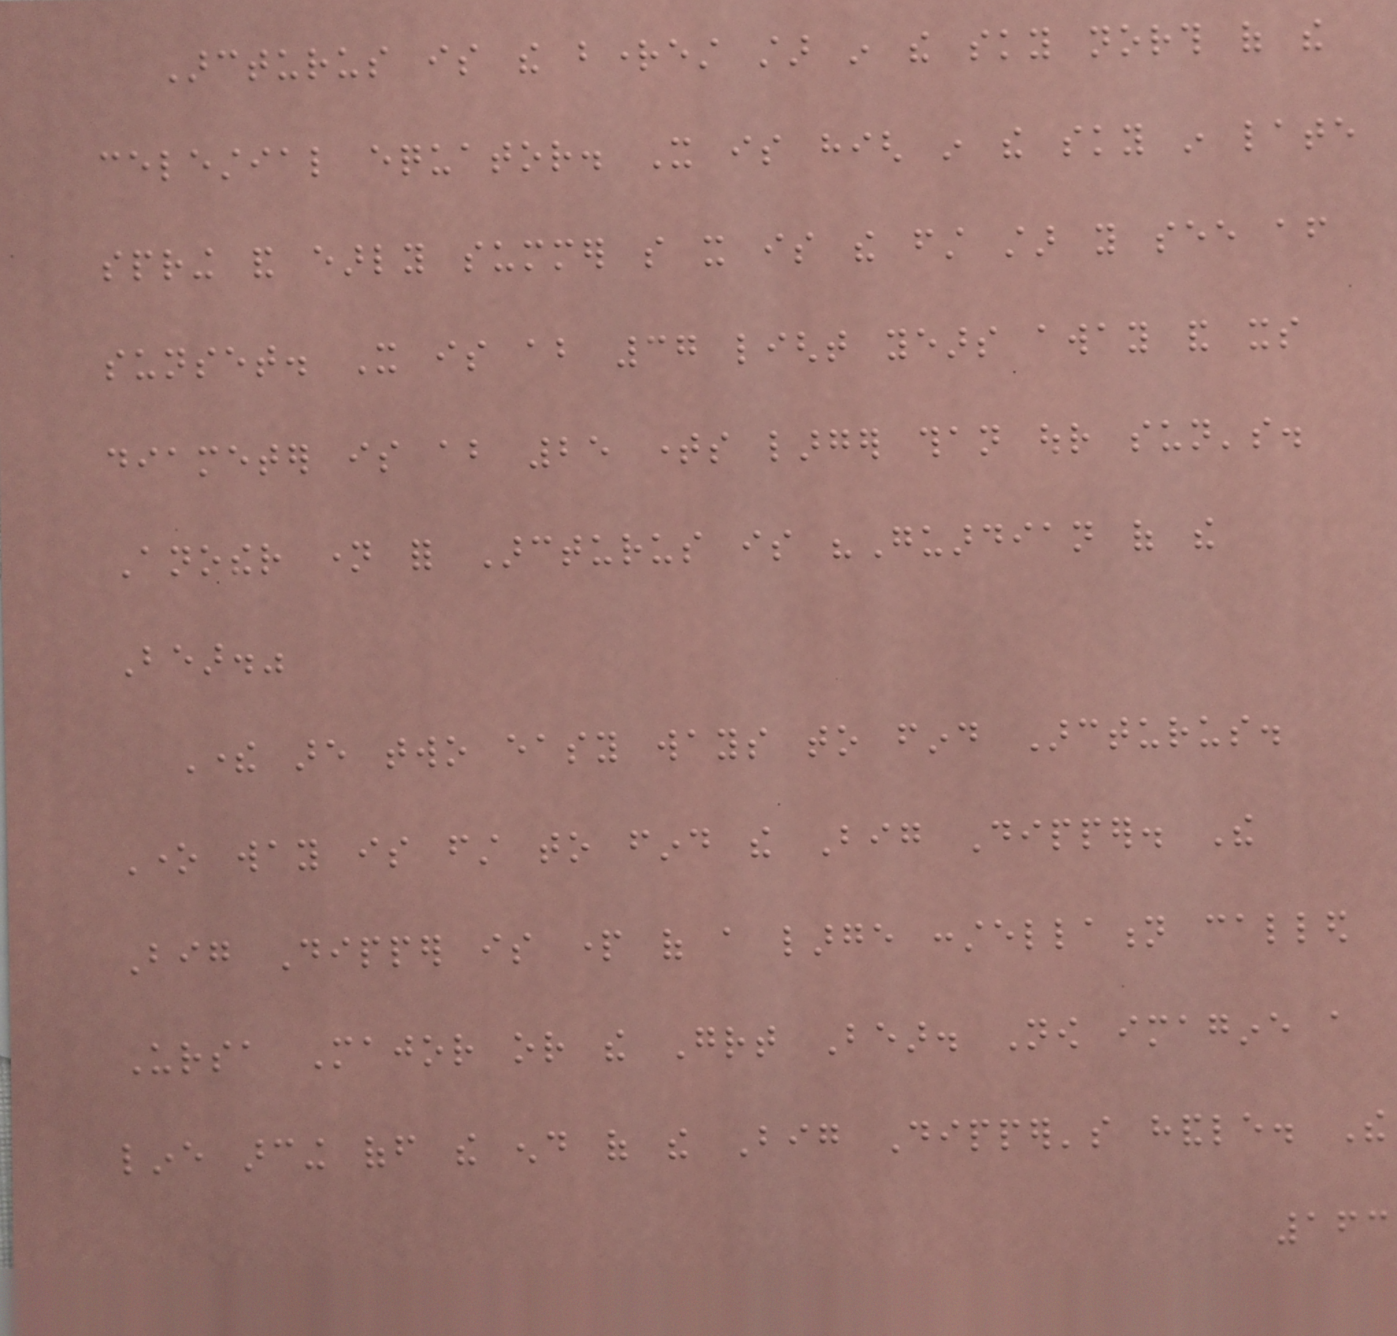Arcturus is the brightest star in the sky north of the
celestial equator. It is high in the sky in late
spring and early summer so it is the first star you see after
sunset. It is about 37 light years away and its
diameter is about 25 times larger than our sun's.
Another name for Arcturus is "Guardian of the
Bear."
There are two easy ways to find Arcturus.
One way is first to find the Big Dipper. The
Big Dipper is part of a large constellation called
Ursa Major or the Great Bear. Now imagine a
line arcing off the end of the Big Dipper's handle. The
163
